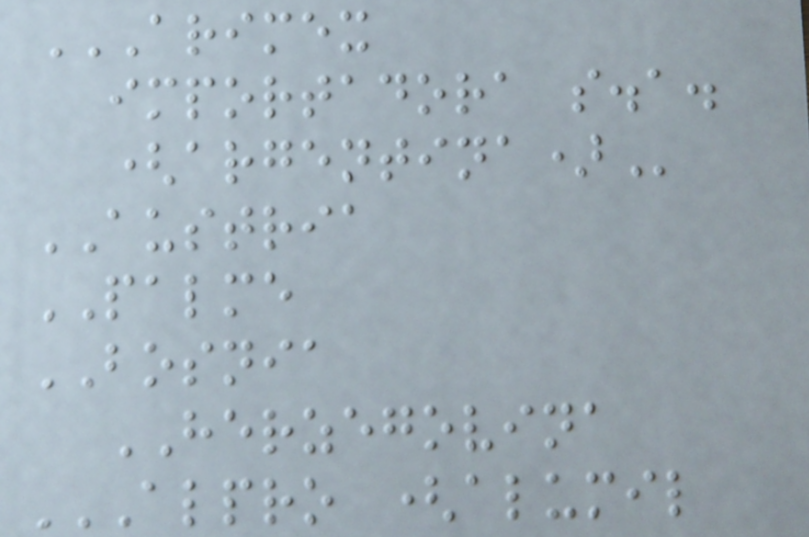ARIMEX
IMPORTADORA S.A.
(ARGENTINA)
AUSTRIA
PALME
BOSNIA
HERZEGOVINA
ALPRO (ALUMIL
